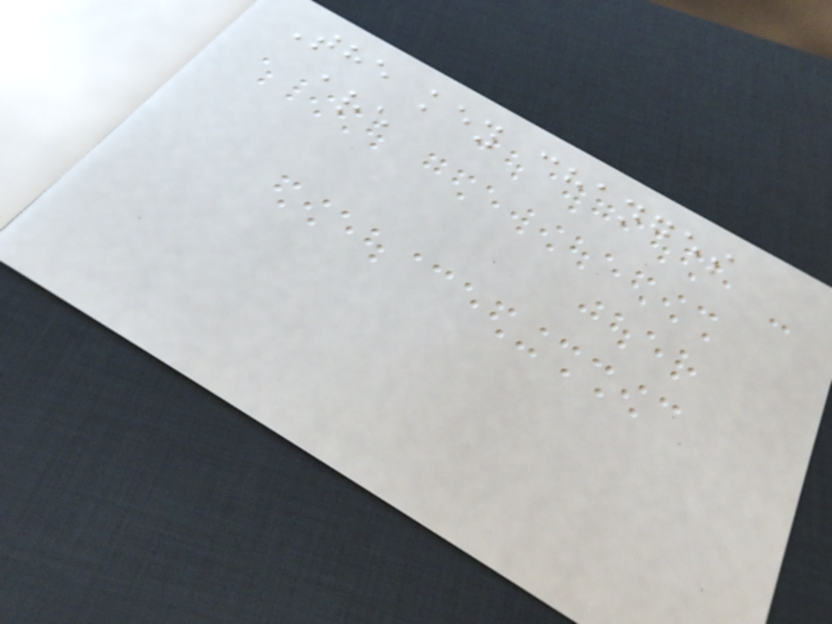The key changes
are
